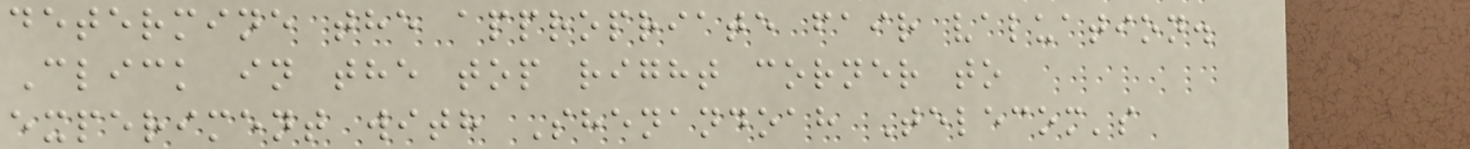determine the appropriate fair valuation.
Click in the top right corner to
experiment with Shenandoah Telecom's
